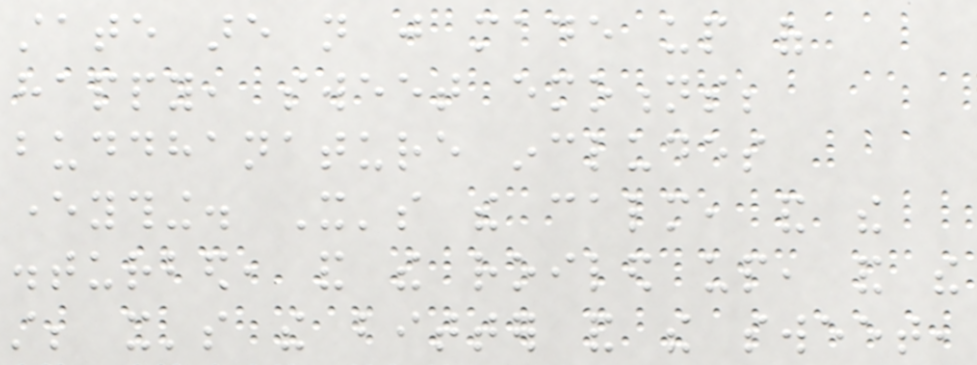state are not just made up of
happy, sweet emotions;
buddhanature includes
everything. It's the calm, and the
disturbed, and the roiled up, and the
still; it's the bitter and the sweet,
